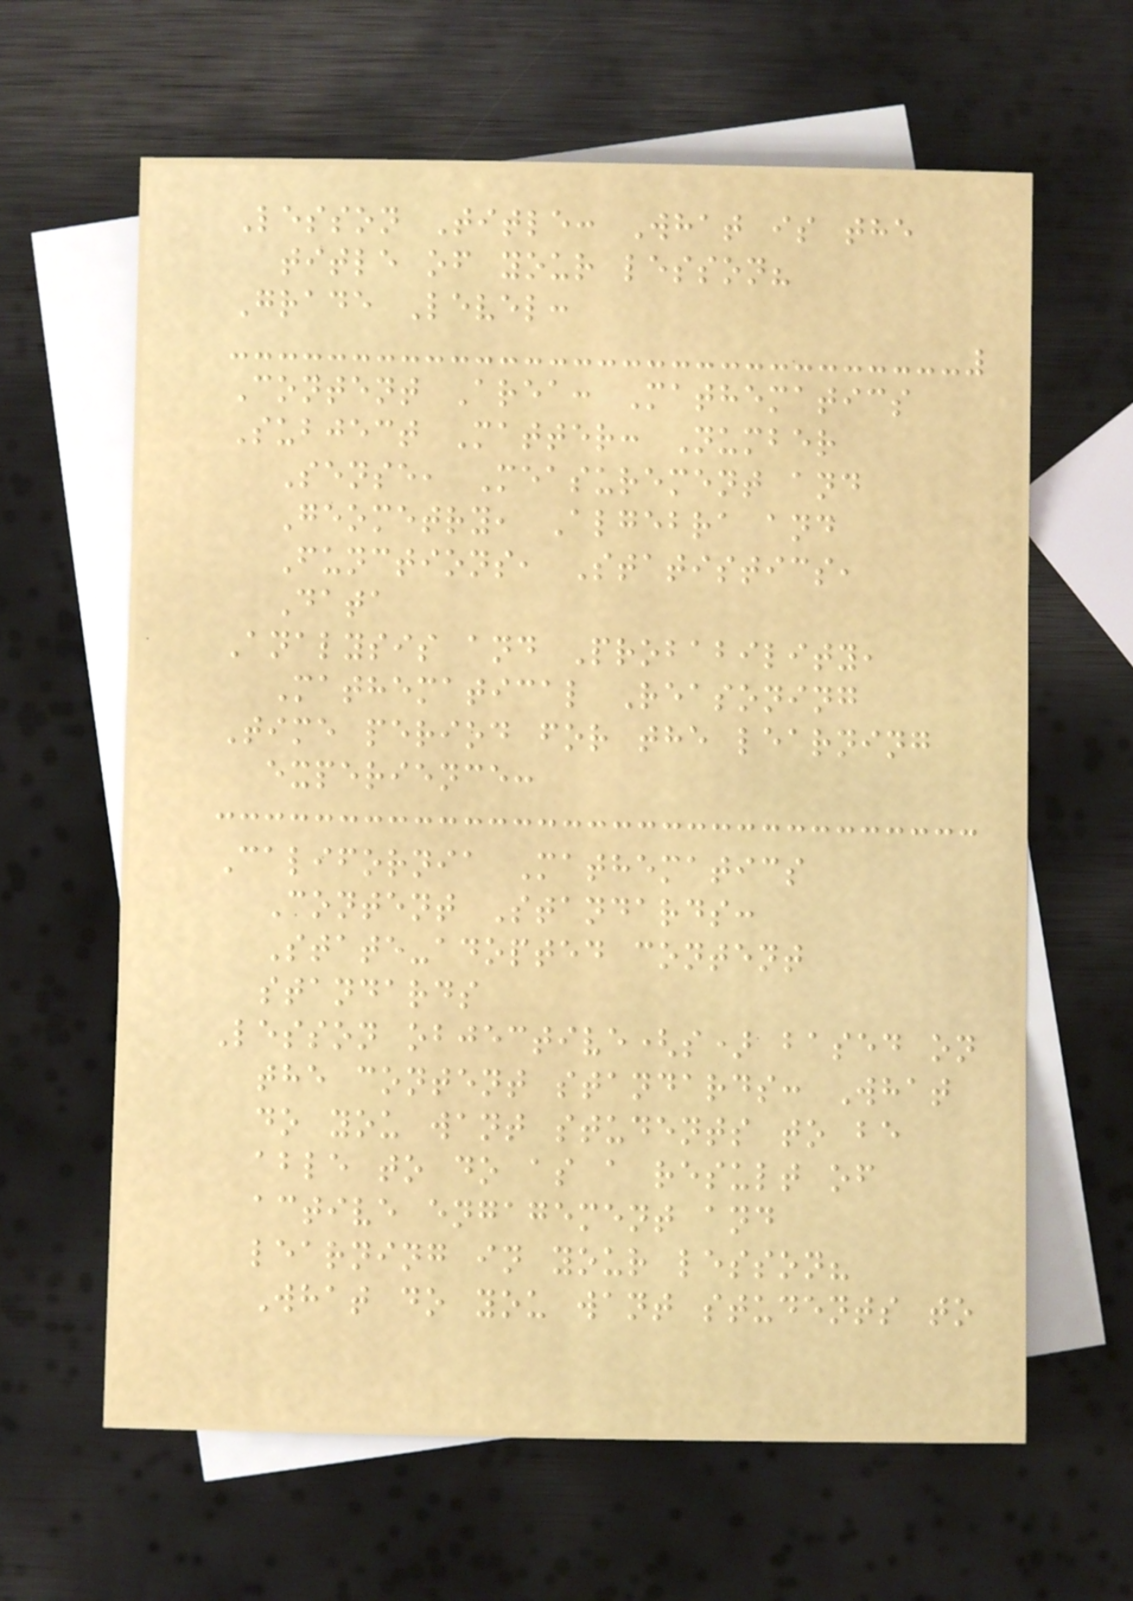Lesson Title: What is the
title of your lesson?
Grade Level:
Content Area: Mathematics
Subject Matter: Number
Sense, Measurement and
Geometry, Algebra and
Functions, Statistics,
Data
Analysis and Probability,
Mathematical Reasoning
Time period for the learning
experience:
California Mathematics
Content Standards:
State-adopted content
standards
Lesson objective(s) based on
the content standards: What
do you want students to be
able to do as a result of
active engagement and
learning in your lesson?
What do you want students to
